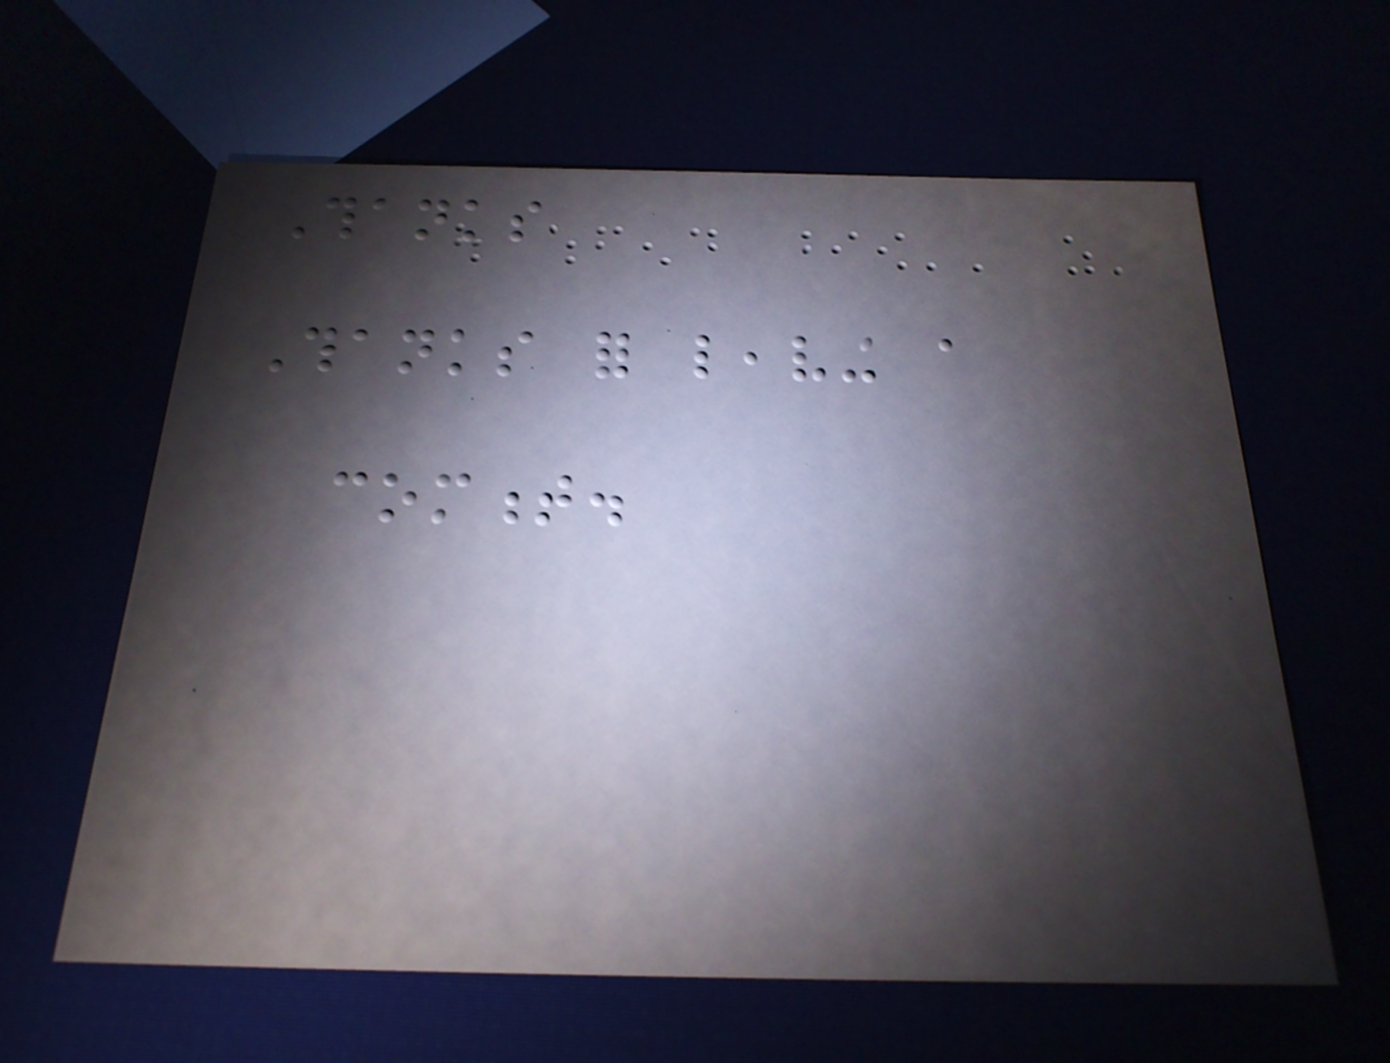Thanks
Thanks for leaving a
comment.
